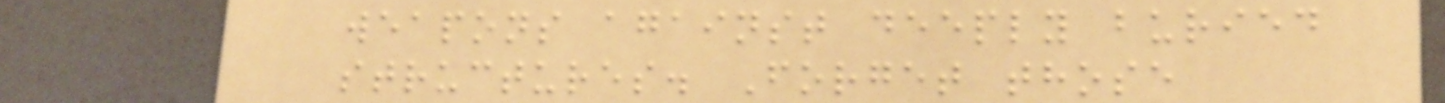weapons against deeply buried
structures. Forget those
